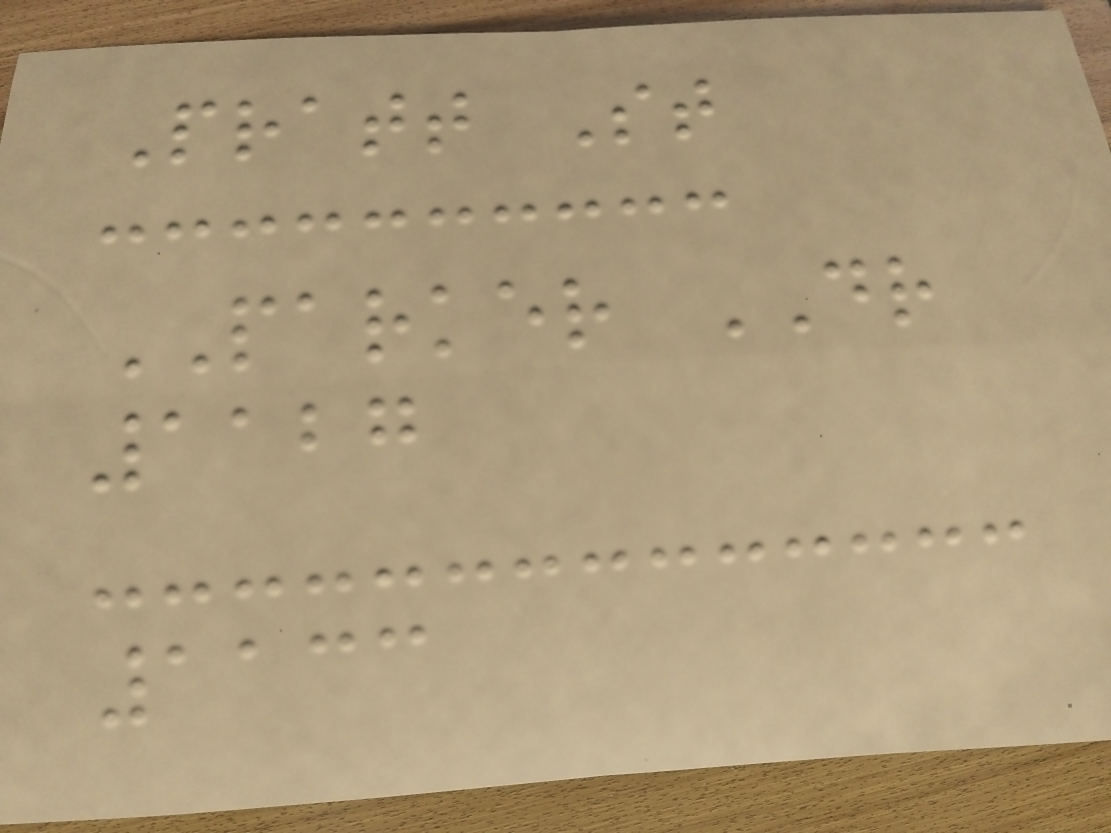Pratt St
PARKER DR
1127
1133
